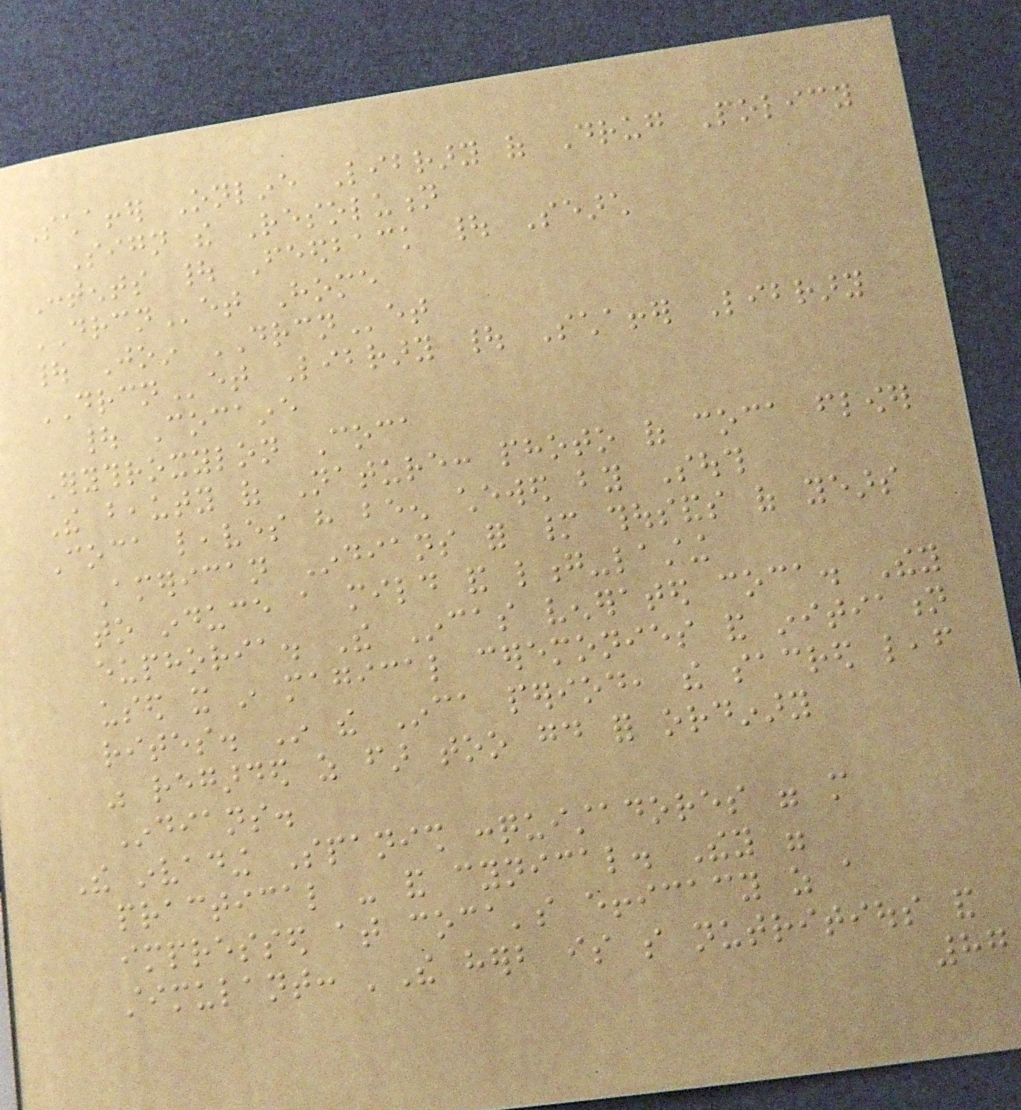Schaffer Online Library of Drug Policy
Sign the Resolution
Contents | Feedback | Search
DRCNet Home
| Join DRCNet
DRCNet Library | Schaffer Library
| Cocaine
Erythroxylon Coca
The beauty of Nature: photo of coca flower
Coca leaves have been chewed by South
American Indians for many thousands of years
to induce a mild and long-lasting
euphoria. The Incas venerated coca. They
used it in magical ceremonies and initiation
rites. In the Inca period, the sacred leaf
was regarded as far too good for ordinary
Indians.
The invading Spanish conquistadores were more
practical - and cynical. They were
impressed at coca's efficacy as a
stimulant: 'The herb is so nutritious and
87
